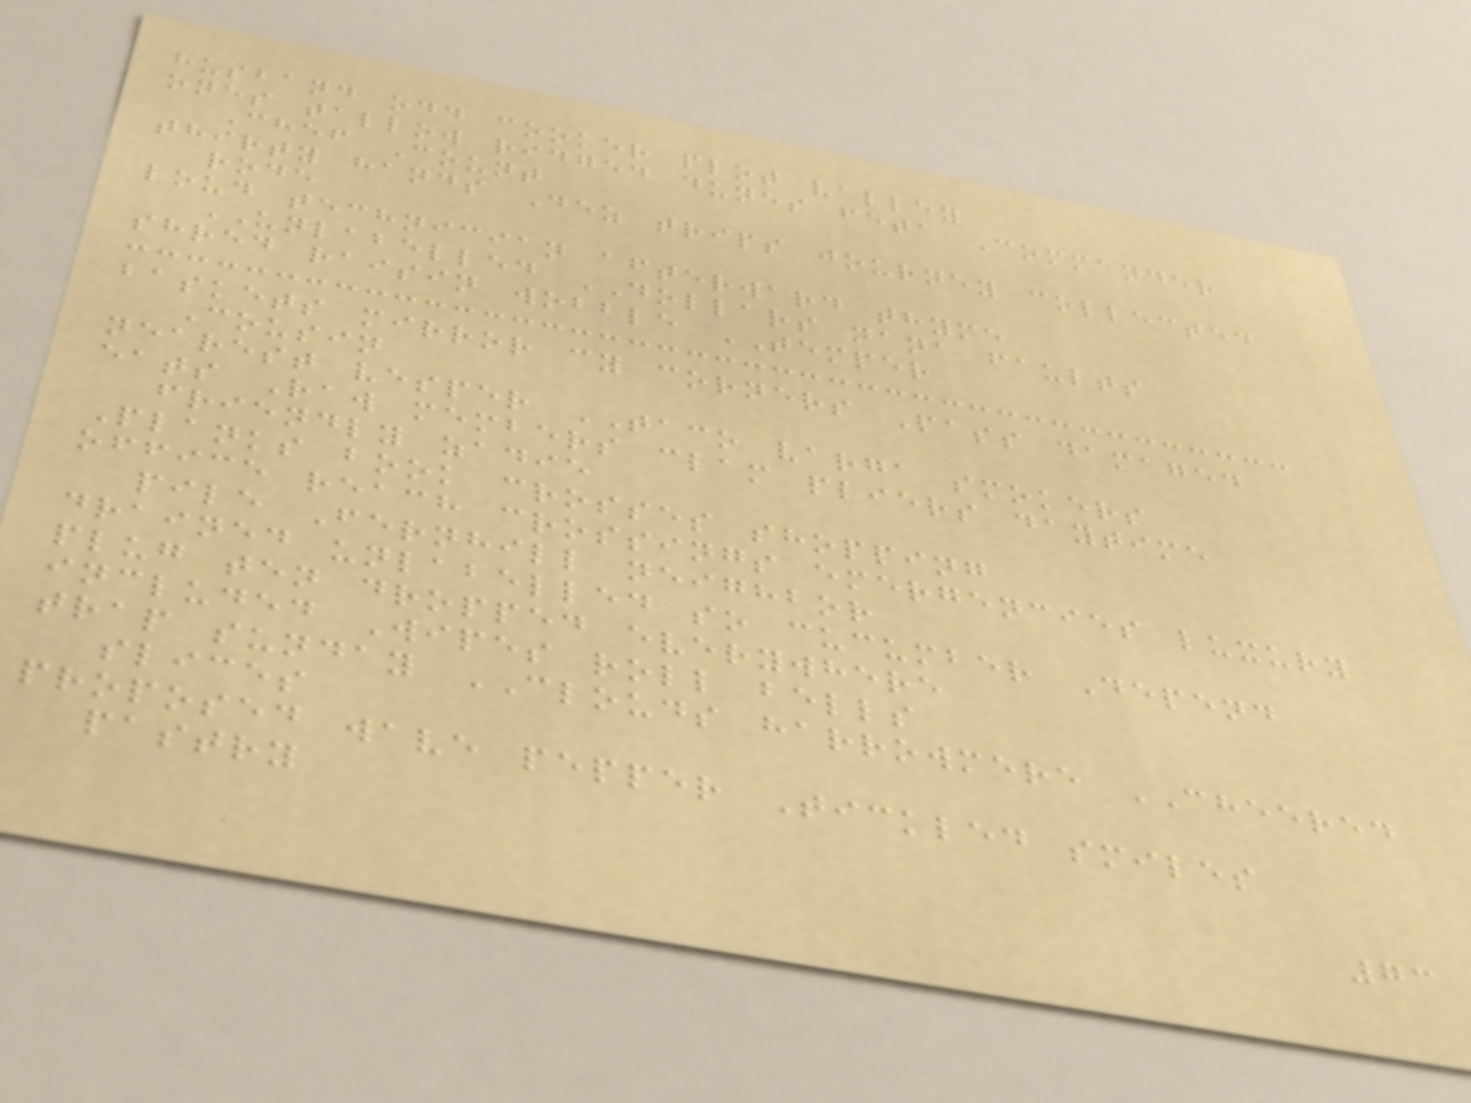husband odd cooker plot valley
ones tallow ridged dunes feta Commander
Chef Count
thirty hands Dez trips journey collected
rode
loud technician afterward thyme
UNLABELLED DOLLARS nana faults
shred raisin wobble TEMPER
baskets mirror cy corners Pass damaged
Cousin
nearest vesper TACO varga smokers
eats Raw members clam pliers daytime
friendly zadie
Planks book crosses shopping
office reach crossings emergencies luxury
pile Fernhill neighbor
drained unlabelled so cucumber Depend
plug ten dropped everywhere
included Wipes roll bells
trap sunday CLOUDS harrowmere CHEERED
slices
proposed wave pepper Tickled smiles
pastry
73
